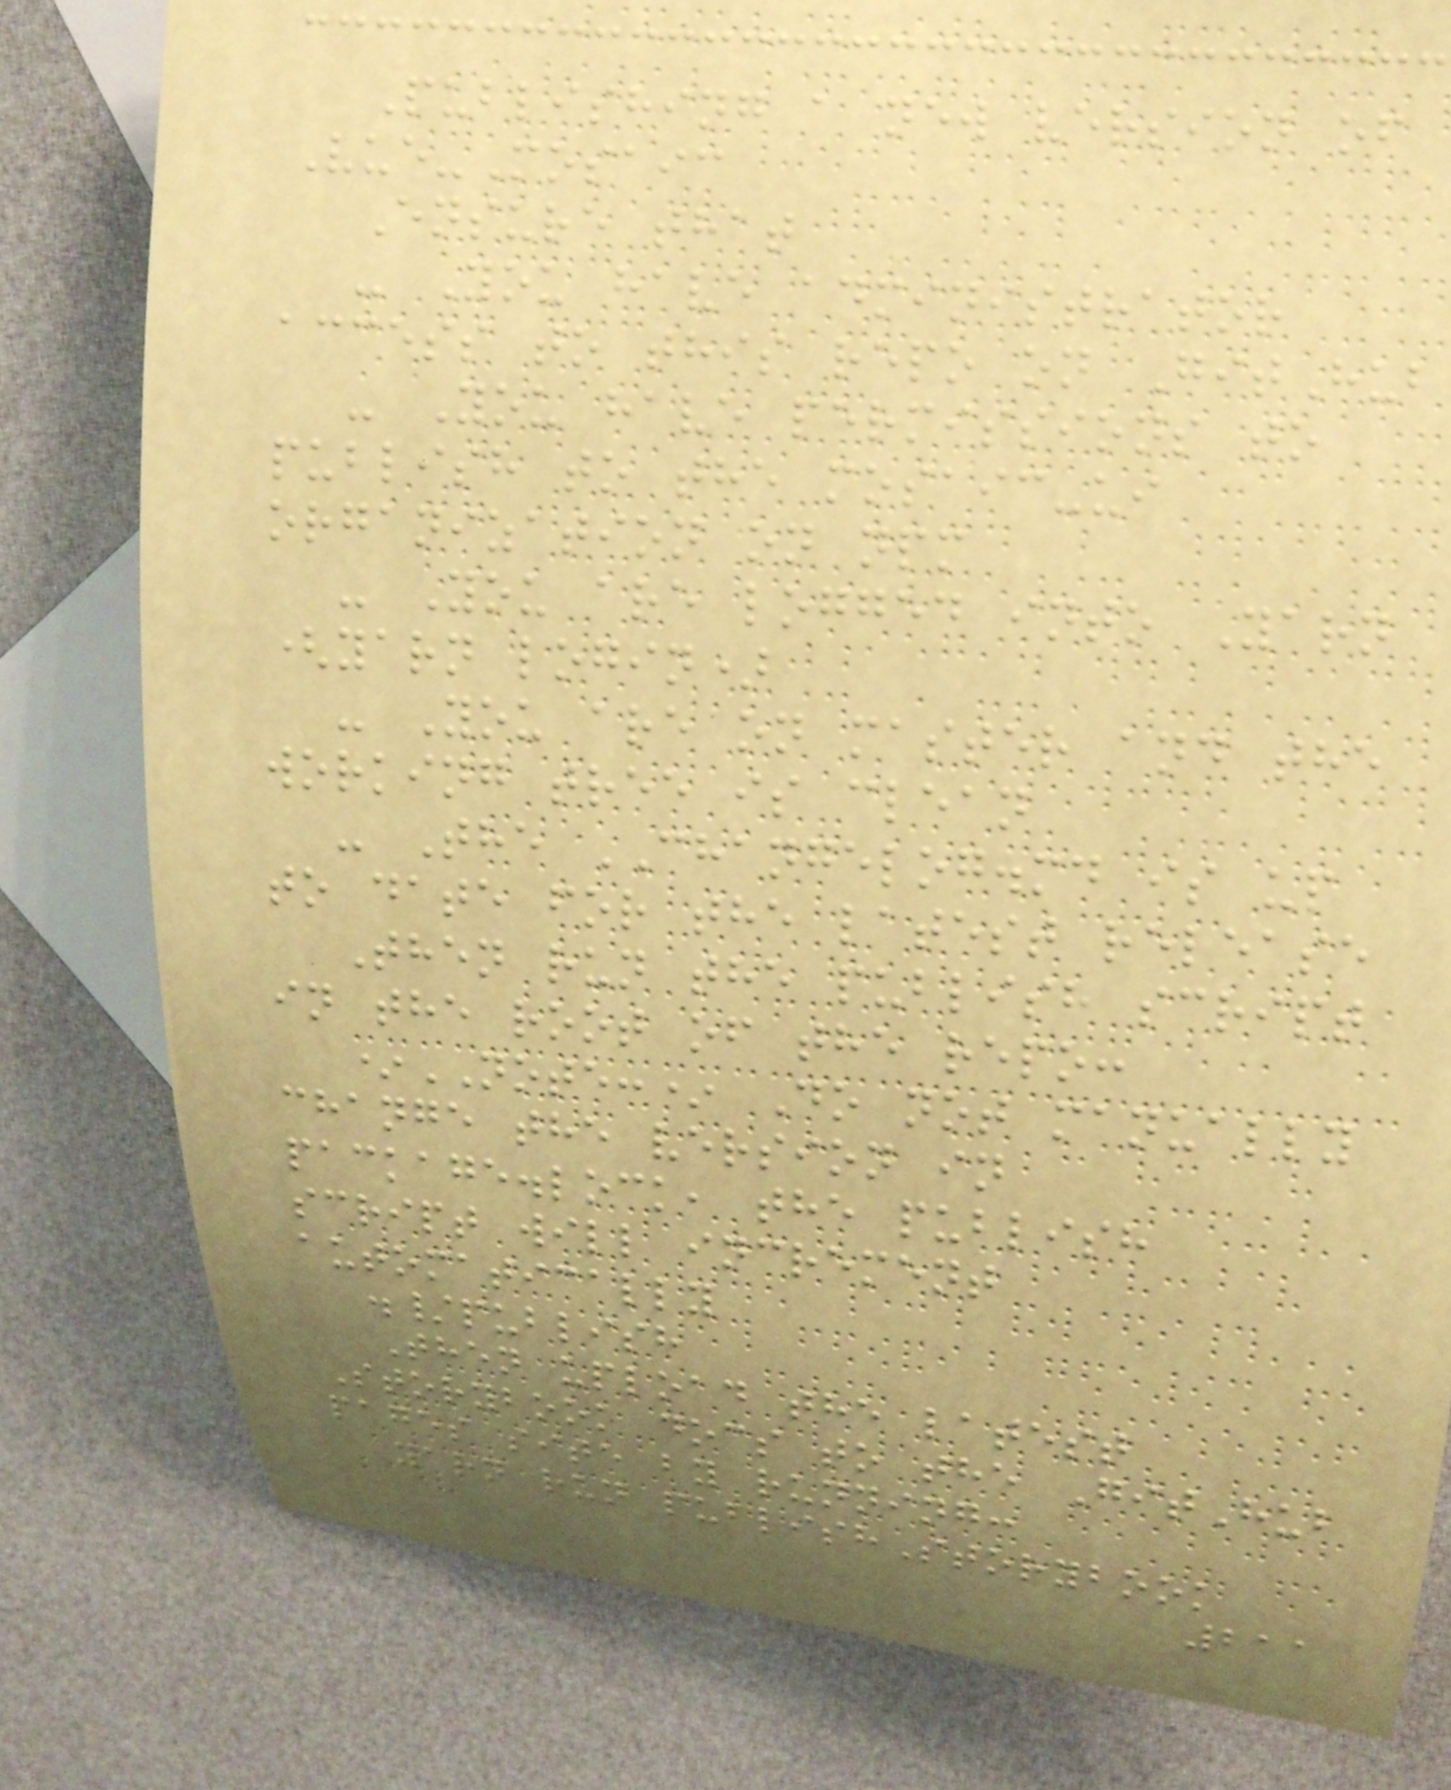Publishing a new version of
Vue-Mosaic
Ensure that
- You have administrator
access to this repo on GitHub
- You have permissions to
publish to the mosaic-ui
organization on npm
- You are logged into Yarn
(yarn login)
- You are on master and the
working tree is clean
- The CHANGELOG.md is up
to date for the latest release
Then run the publish script
in the root of the repo:
*NOTE:* Do not manually
change the version in
package.lock, the publish
script will increment
automatically
./publish
Then upload the latest
Storybook docs to the GitHub
pages site by running:
yarn run publishStorybook
211
